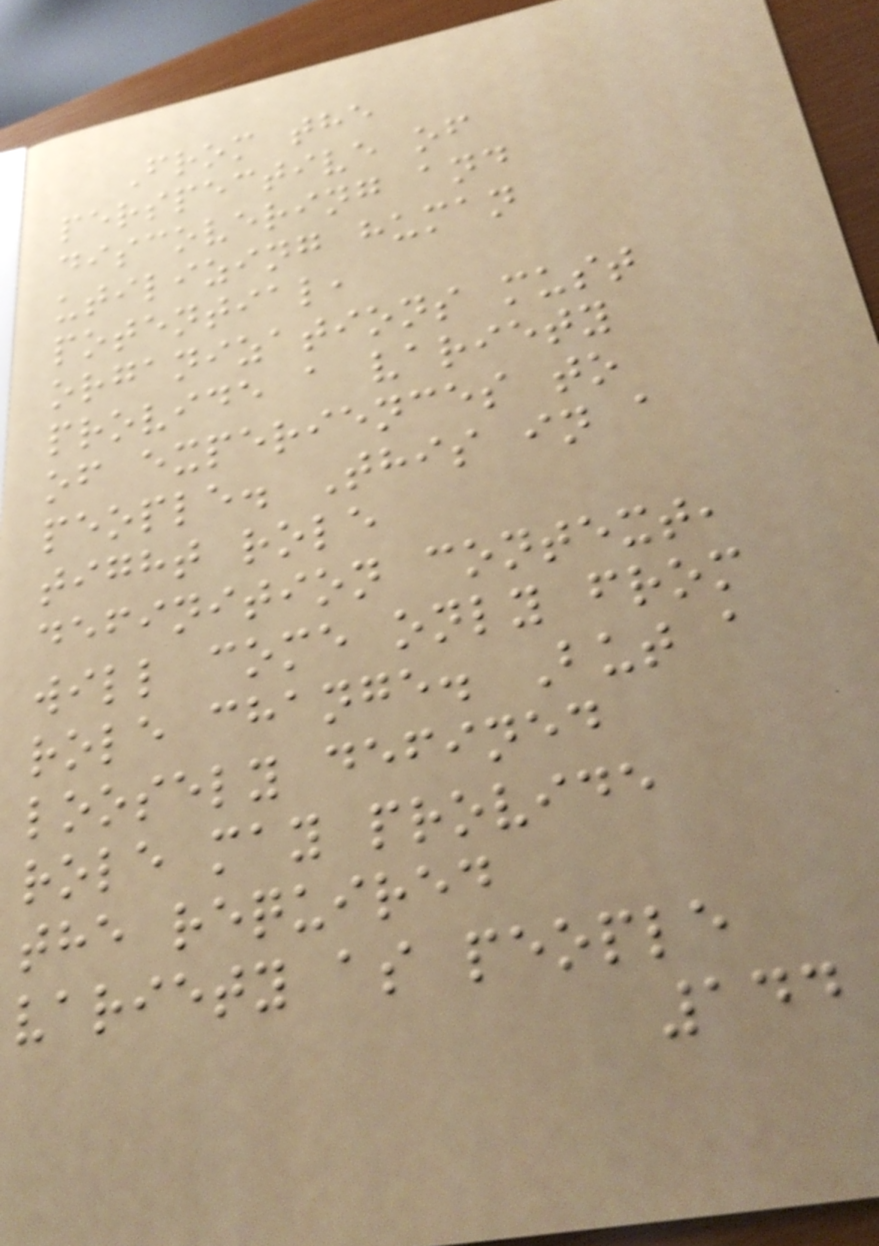From the
perspective of
discovering and
utilizing human
potential,
organizations must
provide a variety
of experiences to
people. This in a
tight role
definition context,
will come only from
role change. But a
loosely defined
role may provide
the required
variety as people
144
